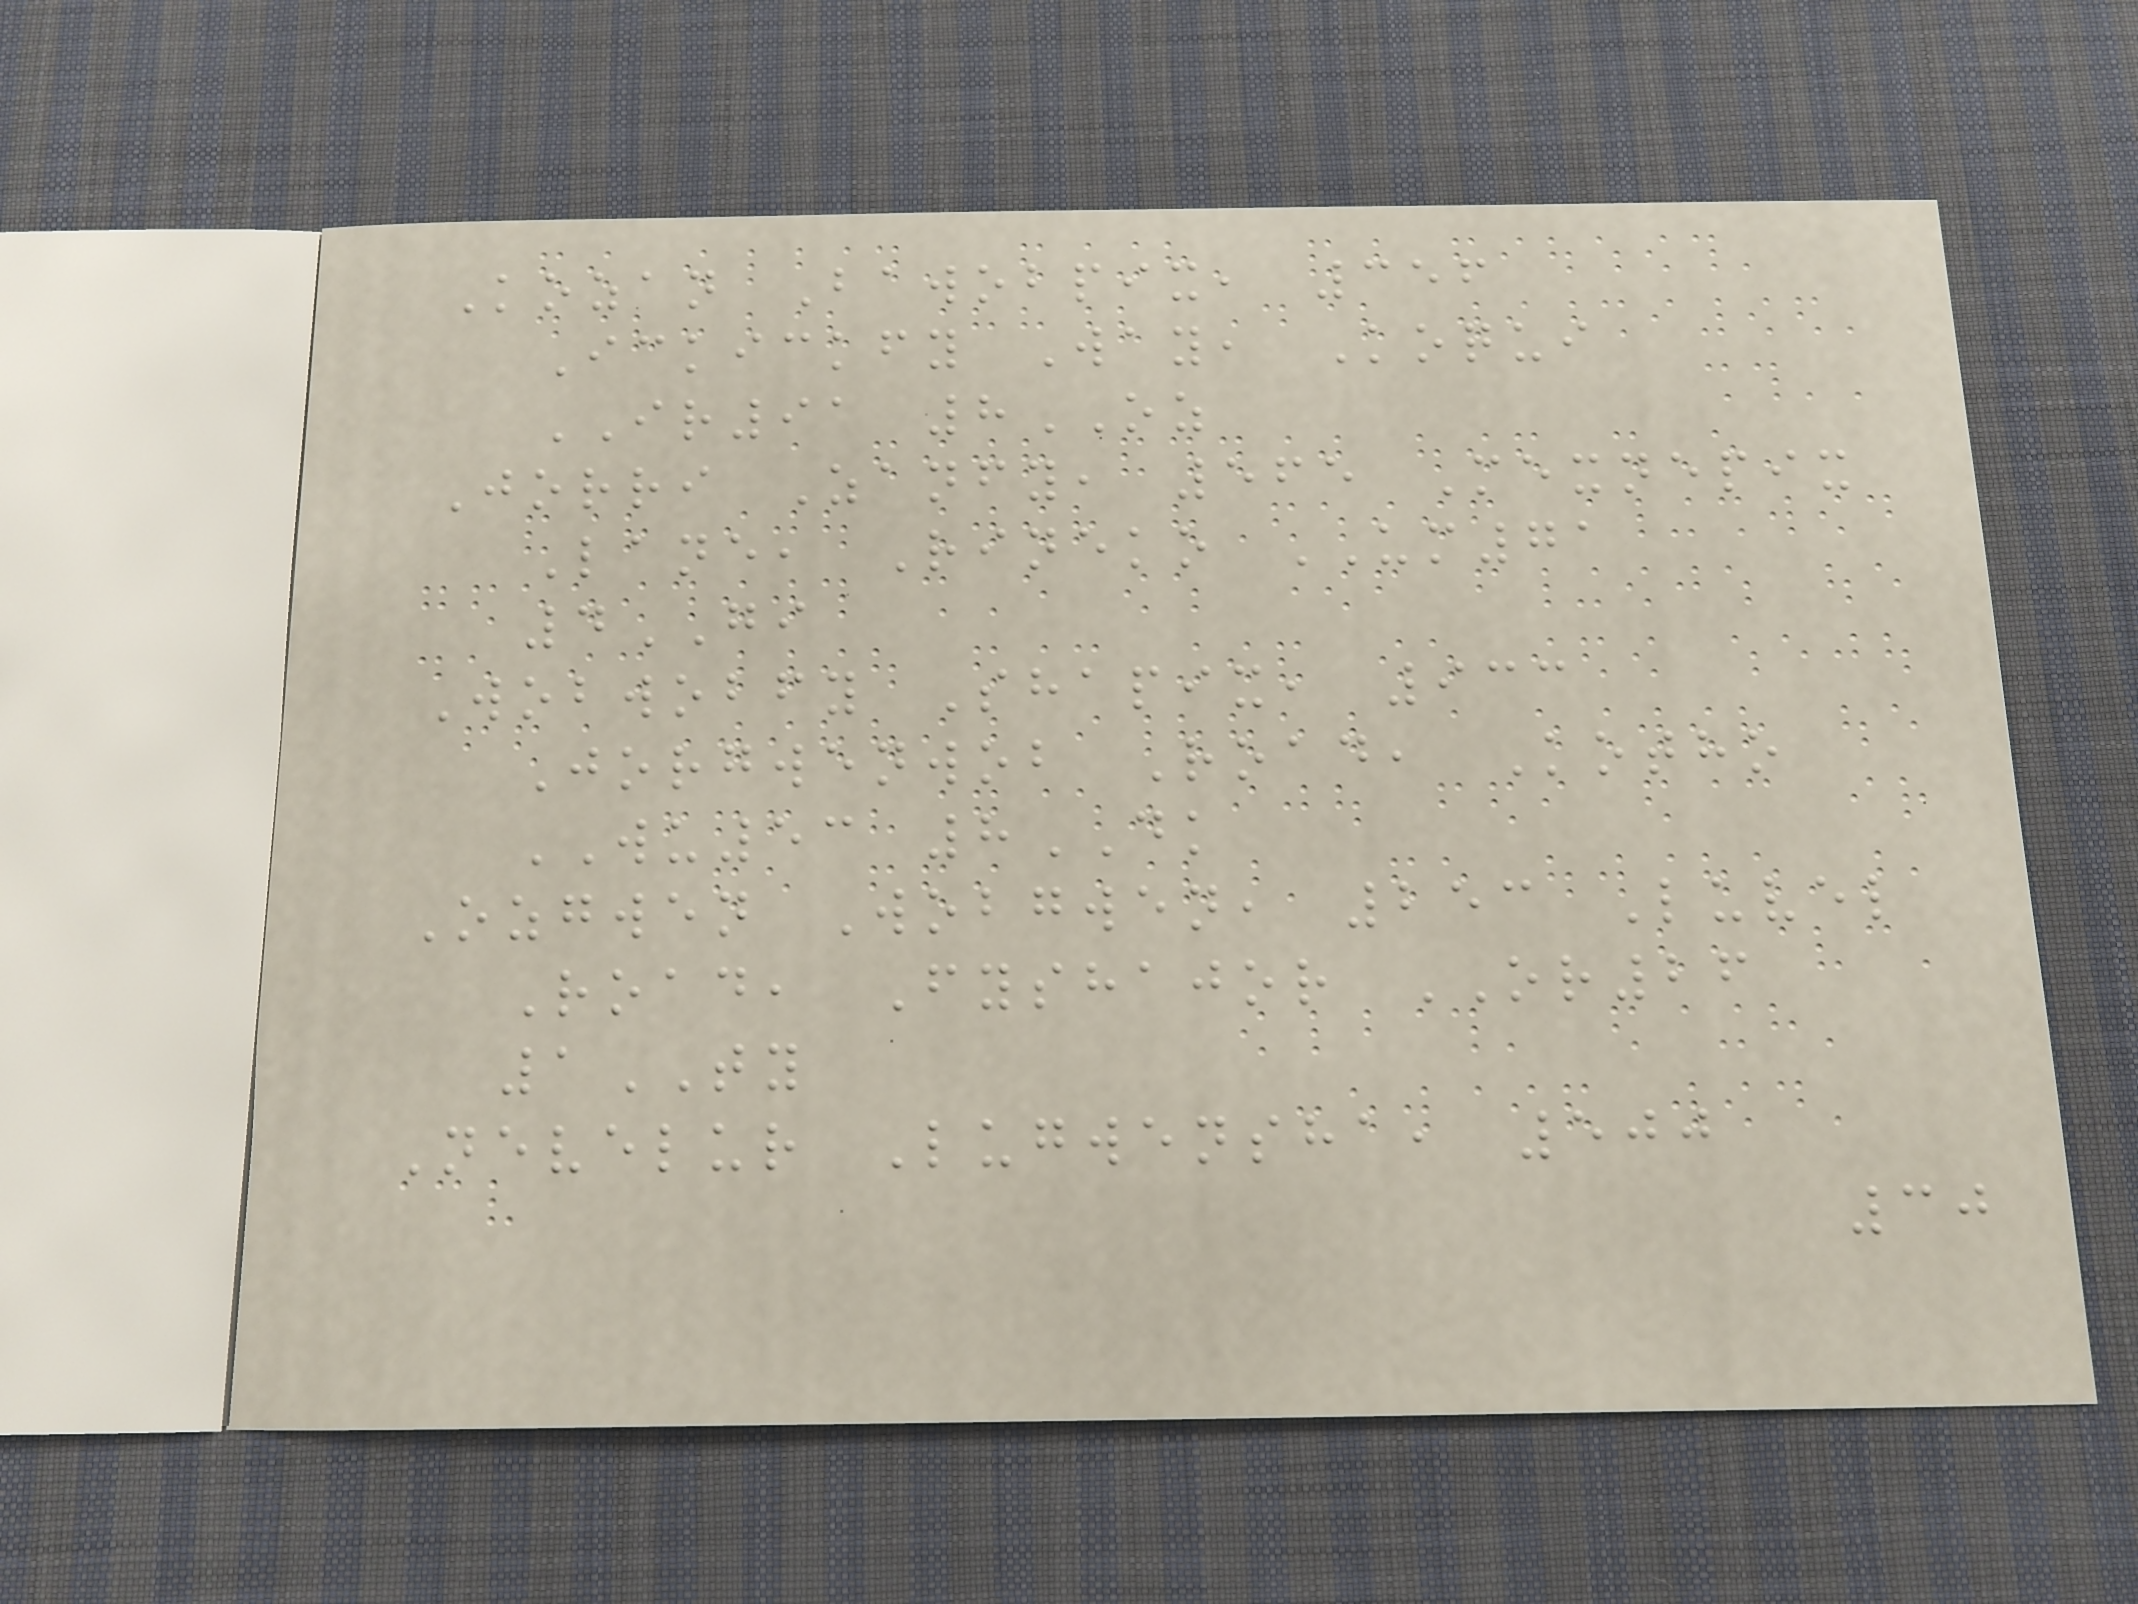Kozan Bawobpix, 356
Ickickfy Way, Koqui
IR91 8OZ
Jorri Zanfy, 565 Mexnepix
Lane, Rineko UM71
4GI
Wobwobfy Shapix, 933
Jorgwenwob Road, Kotho
WU53 8DK
Ozgwen Wobgwen, 253 Luvel
Road, Fyshajor OR26
1TY
Nevelur Lugwensha, 500
30
